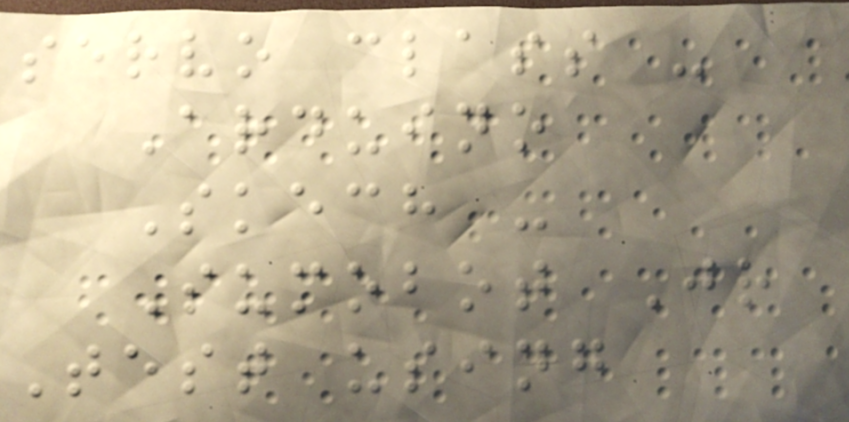servo class -
Arduino
Skech -
Sumobot Jr
Test using
